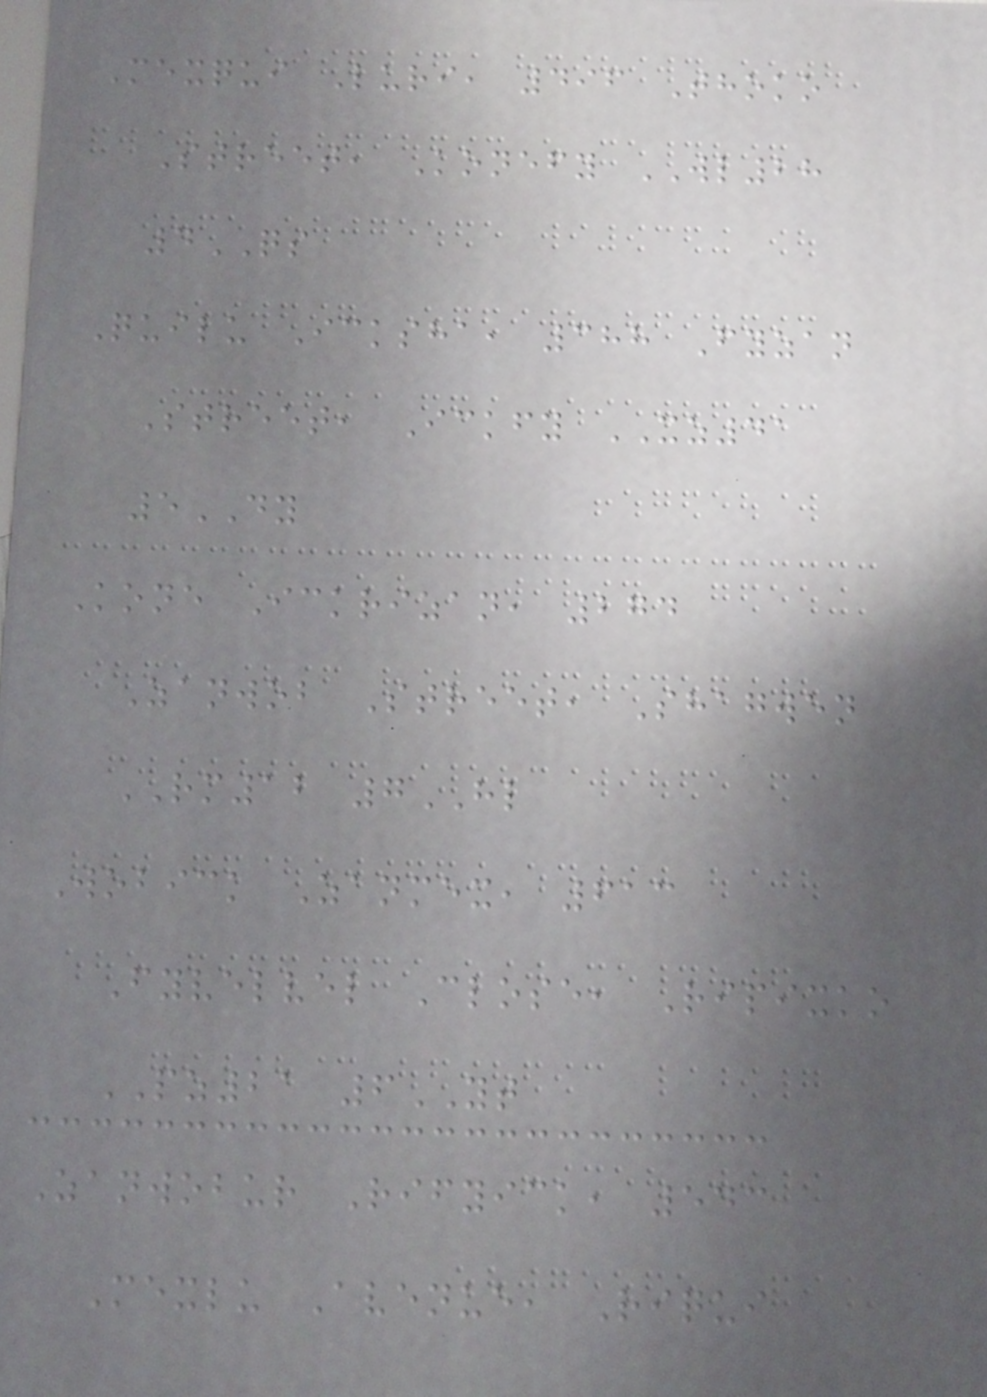Mexqui Luri, 496 Thoko
Street, Konefy WL28
4QS
Quilu Icksha, 388 Fyzan
Street, Ickfy XZ41
5DY
Kone Ickrizan, 274
Zanwob Street, Shagwen
RM12 7HL
Wobick Zanmex, 613
Fyvelvel Close, Ripixko
PZ21 6YT
Zanwobur Rifyick, 543
Mexlu Avenue, Riqui
